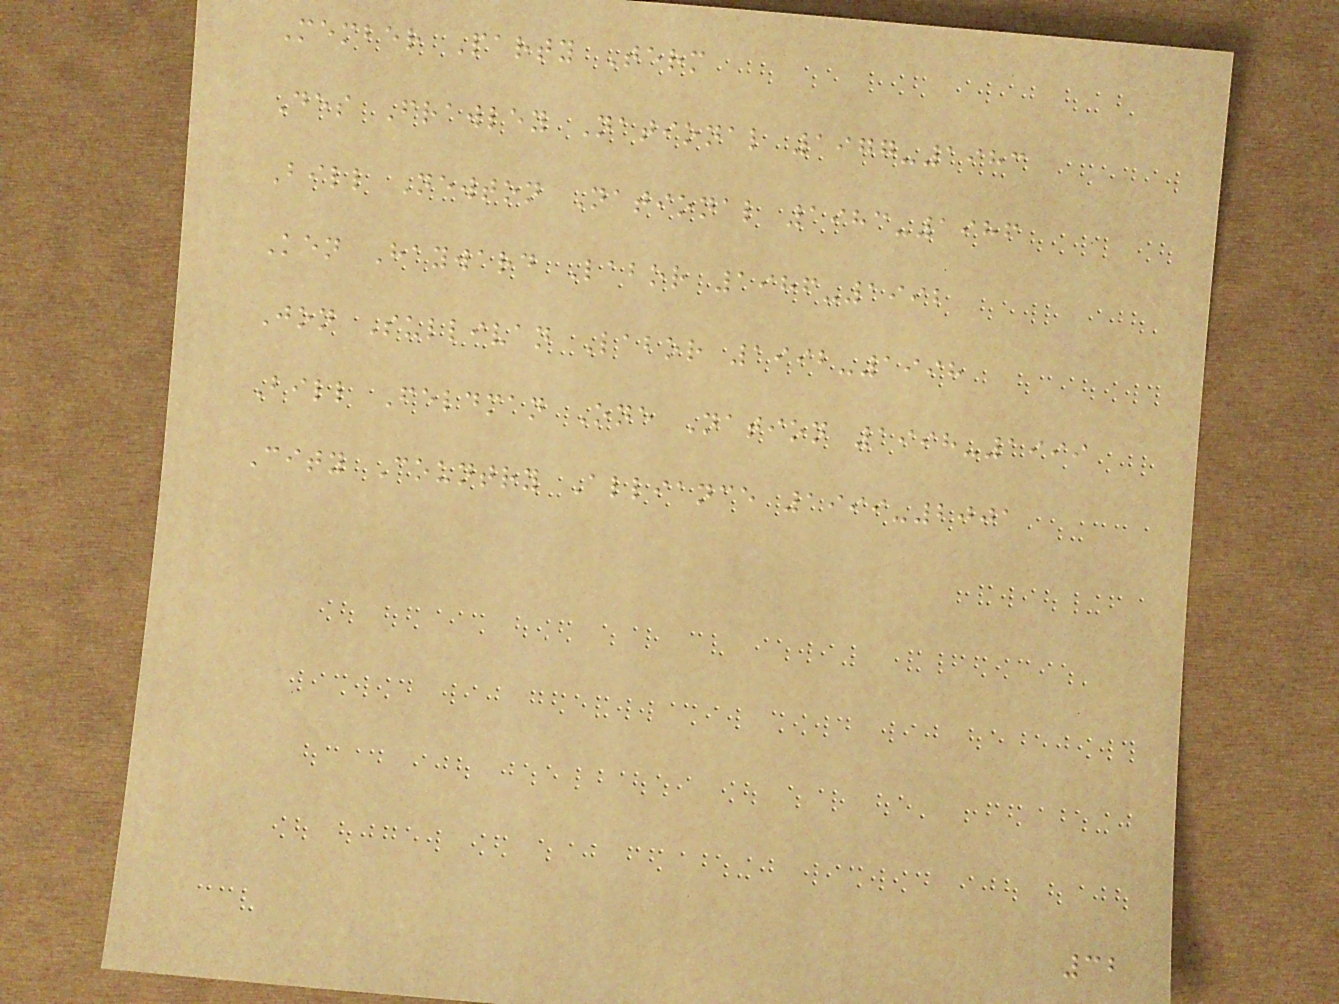Member Party Term
Des Frawley National 1977-1983
Bill Newton National 1983-1986
Ken Hayward Labor 1986-1992
Jon Sullivan Labor 1992-1998
Bill Feldman One Nation 1998-1999
City Country Alliance 1999-2001
32
